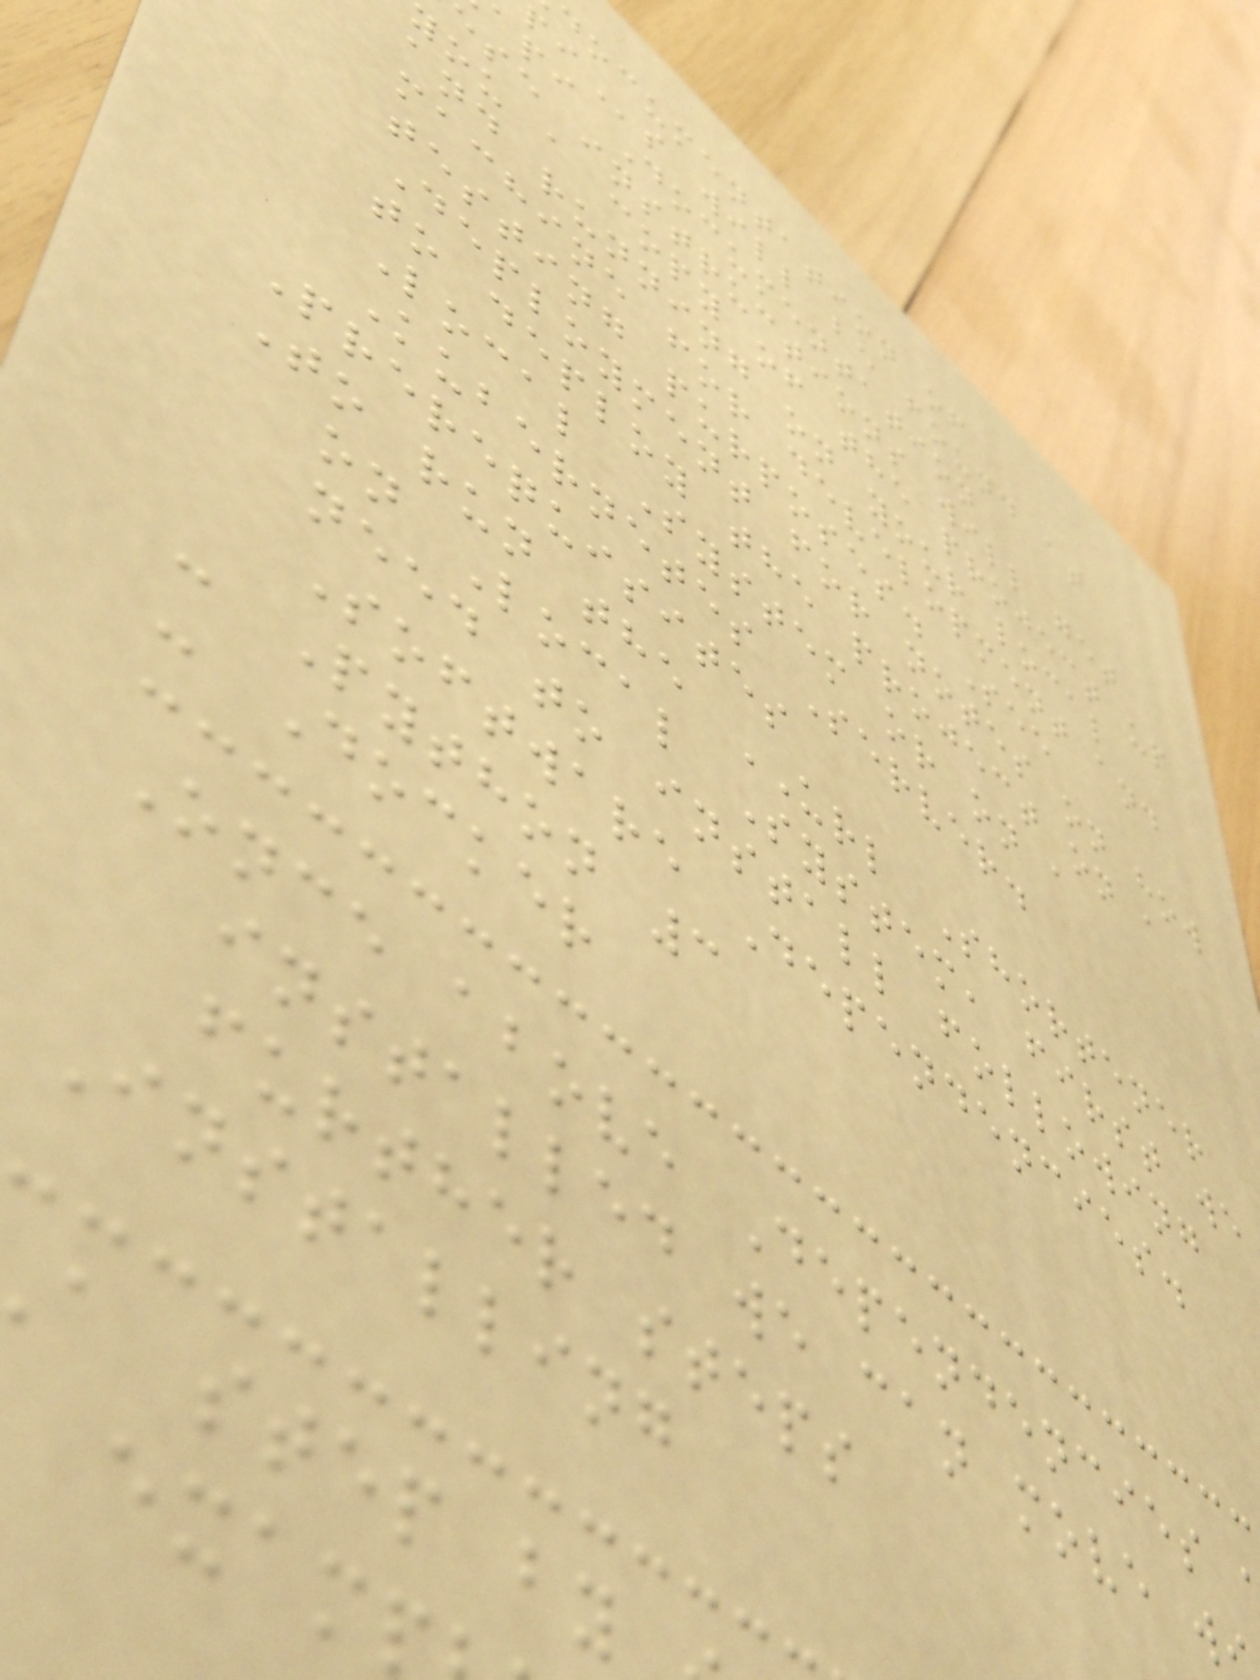documentation of
s will be found at
api Documentation
ese instructions will get
ou a copy of the project up
and running on your local
machine for development and
testing purposes. See
Deployment for notes on how
to deploy the project on a
Local System or on a
Kubernetes Server.
Prerequisites
To run the URL Shortener
on Local System, first we
need to install following
Software Dependencies.
- Python 3
- Docker
Once above Dependencies
installed we can move w
further steps
Installing
a step by
